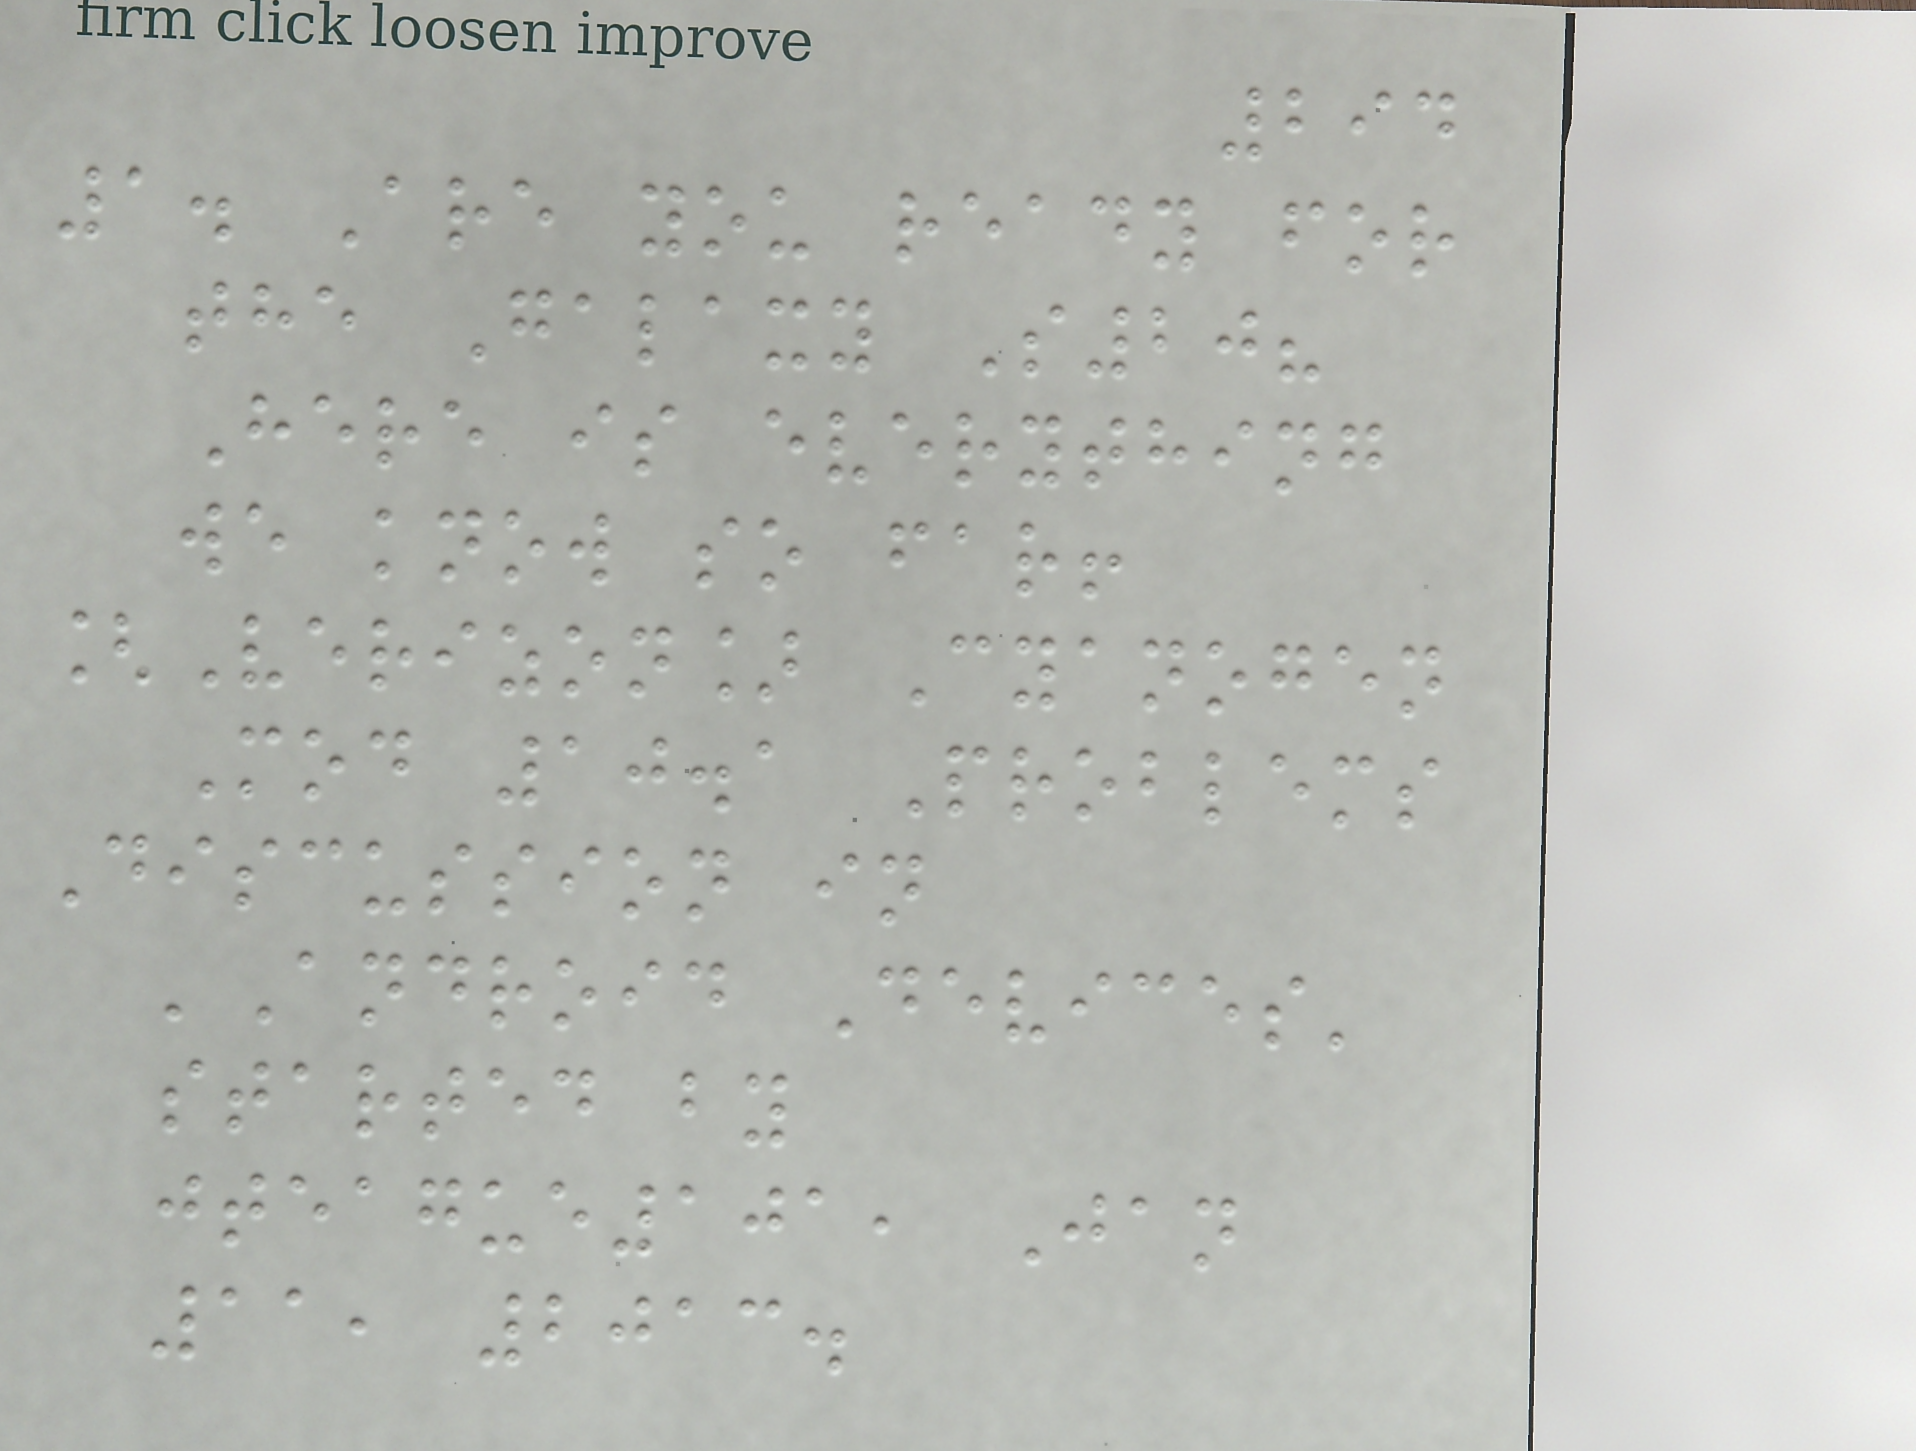294
1. Are you ready for
the Galaxy S20?
Here is everything
we know so far!
[Verizon] Cyanogen
Mod 10.1 Problems
Discussion in
'Android Devices'
started by
jteague101, Jan
11, 2013.
